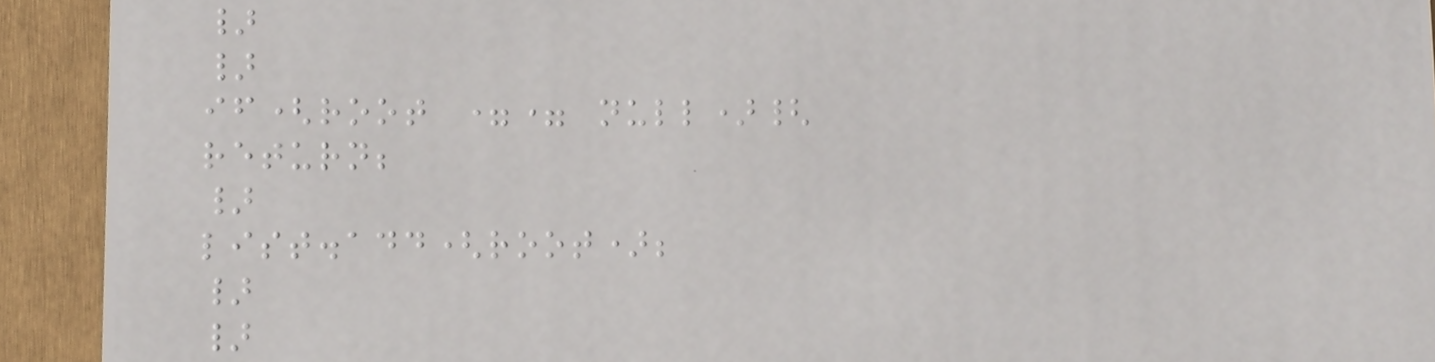}
}
if(root == null){
return;
}
list.add(root);
}
}
